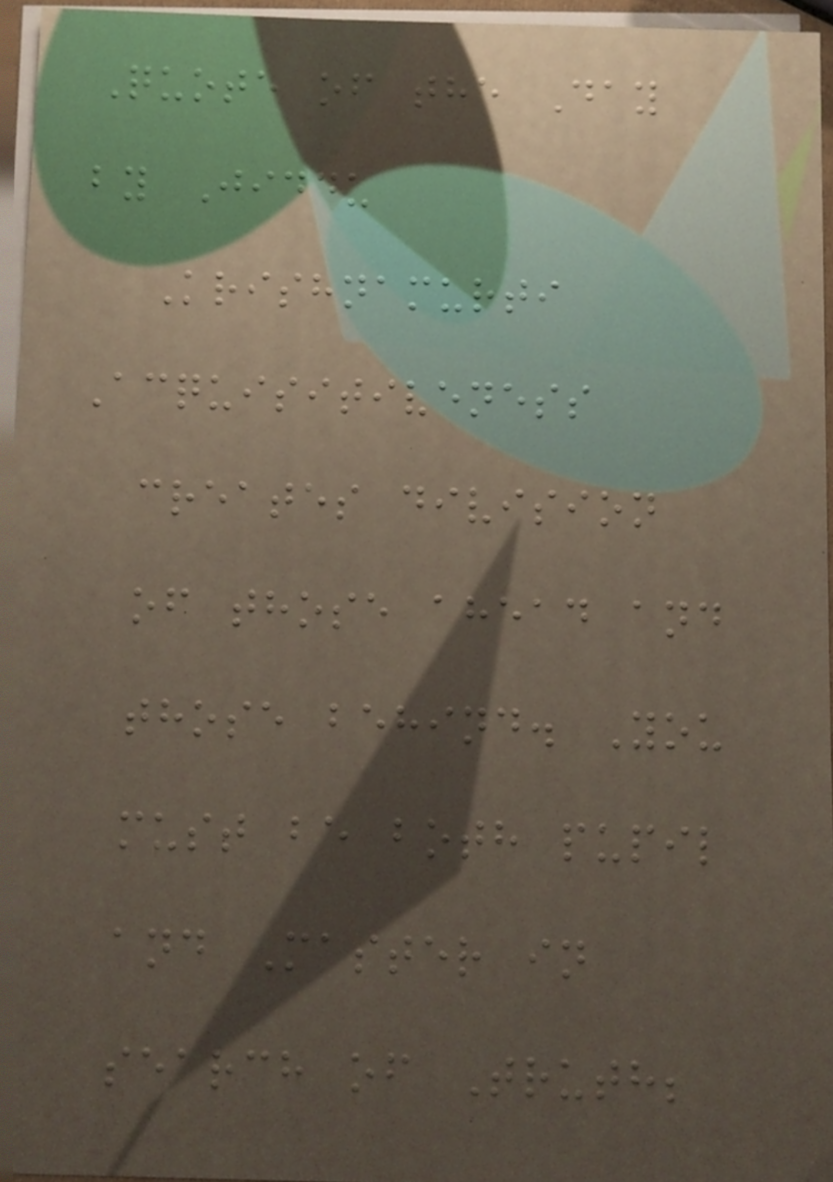Quote of the Day
by Jiddu
Krishnamurti
Acquisitiveness
creates division
of those ahead and
those behind. You
must be both pupil
and Master in
search of Truth;
